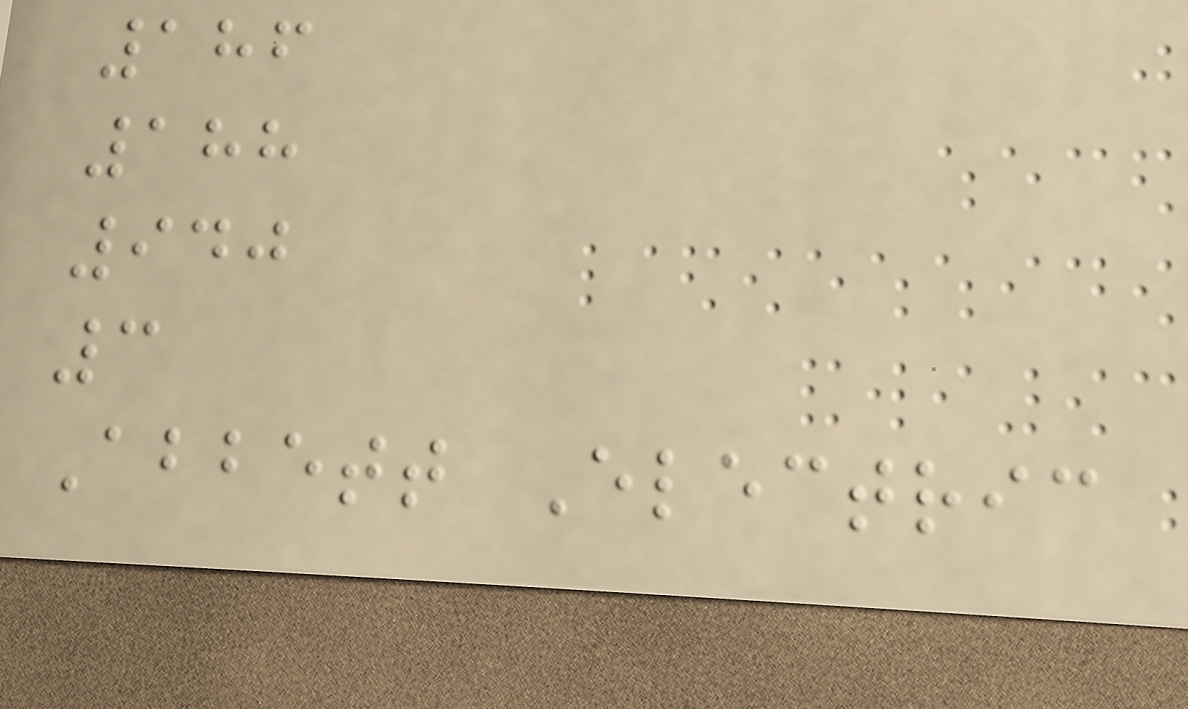186
188
940
3
Abbett Electric
